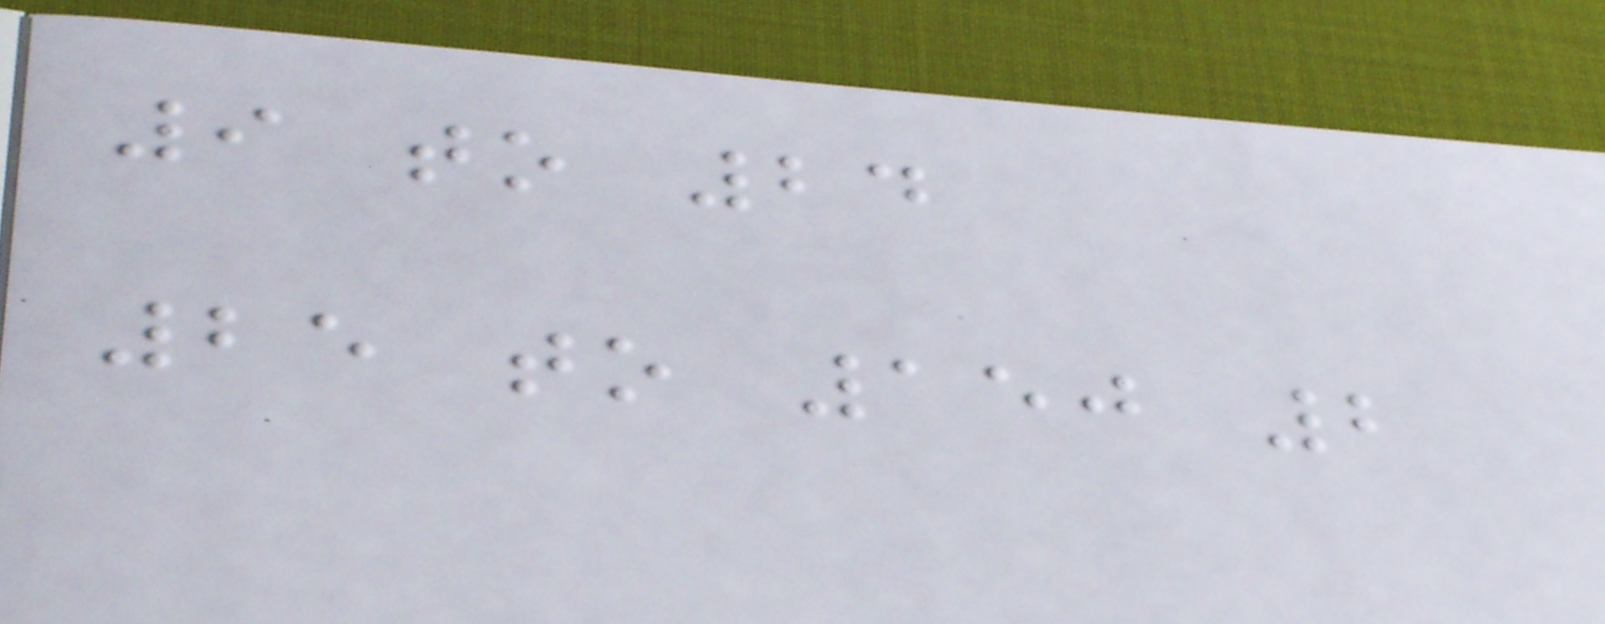9 to 24
25 to 150 2
